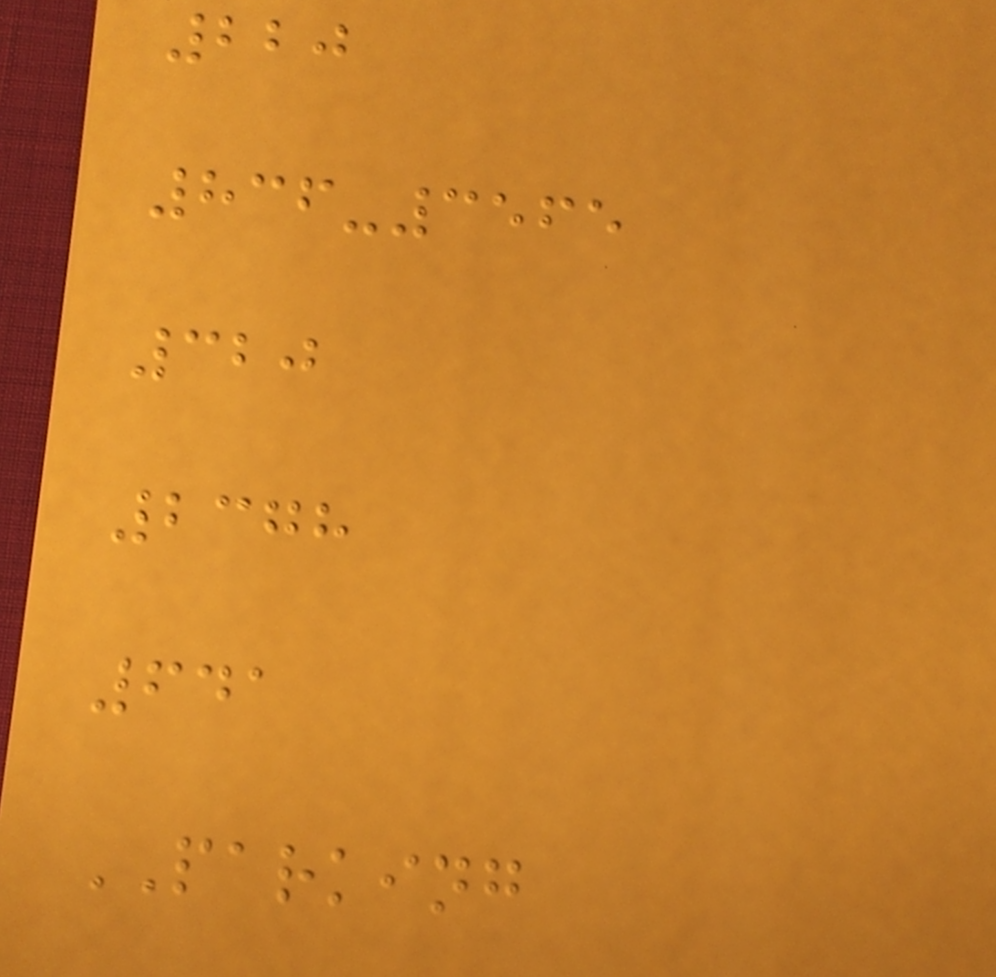220
836-3565
320
2378
641
PARKING
